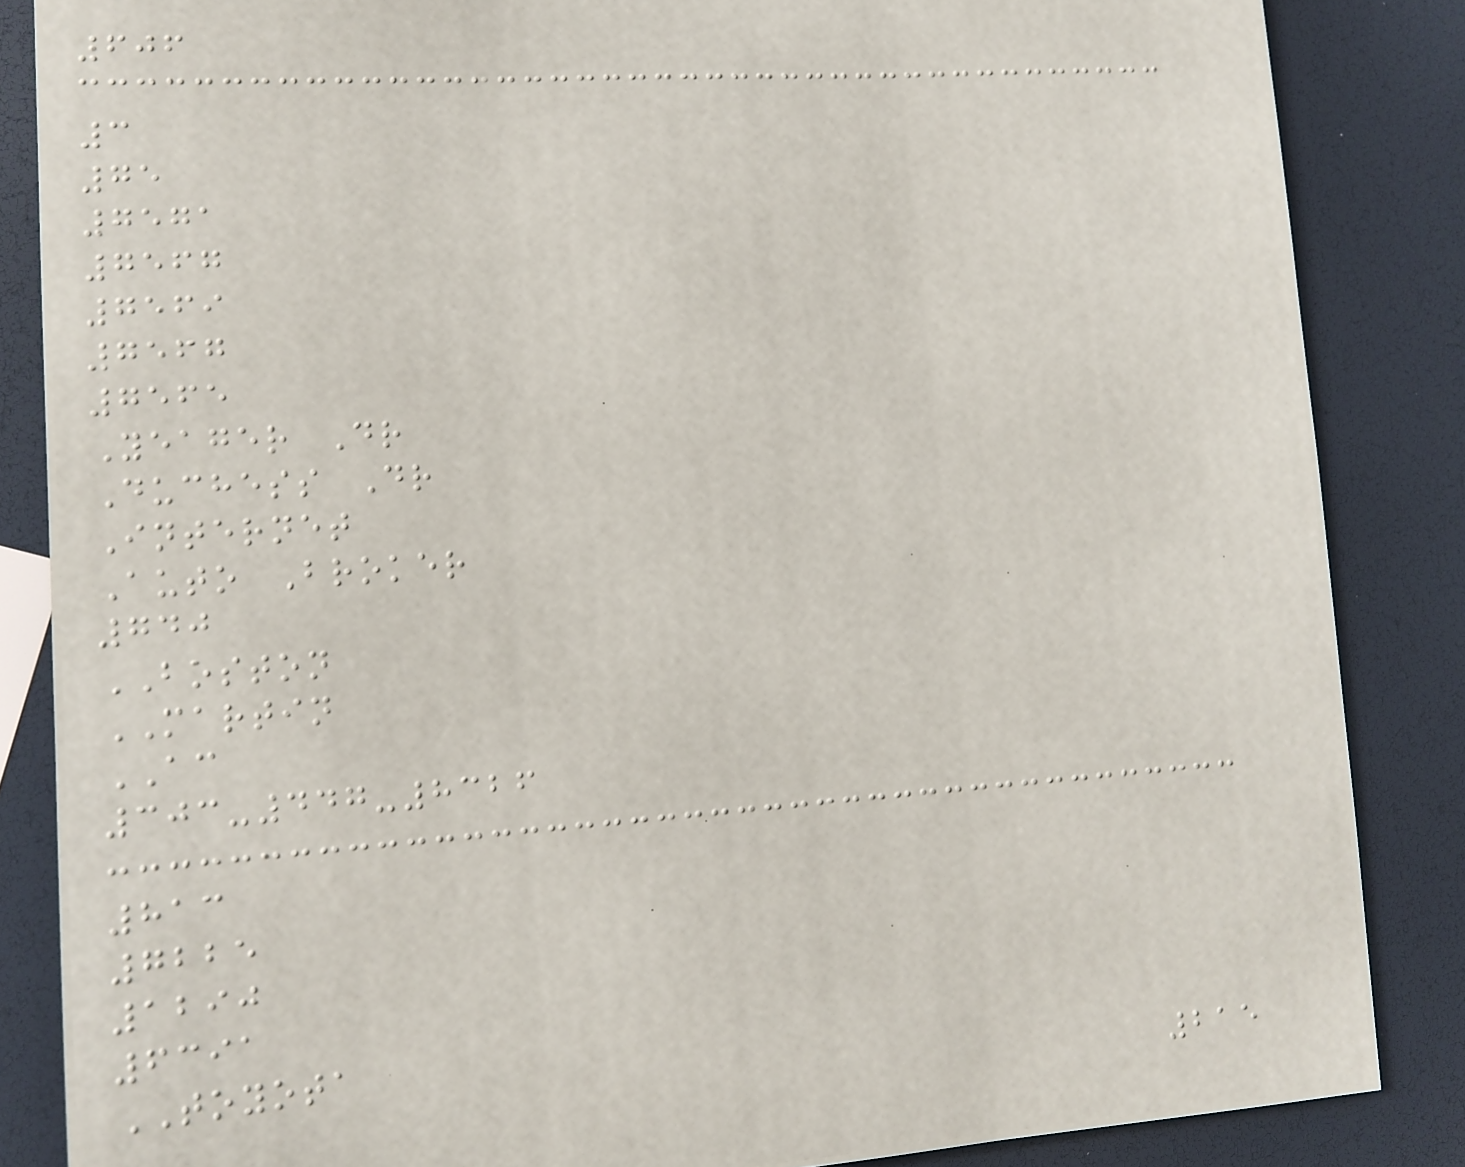606
3
75
7571
7567
7569
7567
7565
Yeager Dr
Duchess Dr
Internet
Auto Broker
740
BOSTON
MARTIN
AC
303-447-8326
813
7225
1290
6391
TOYOTA
215
